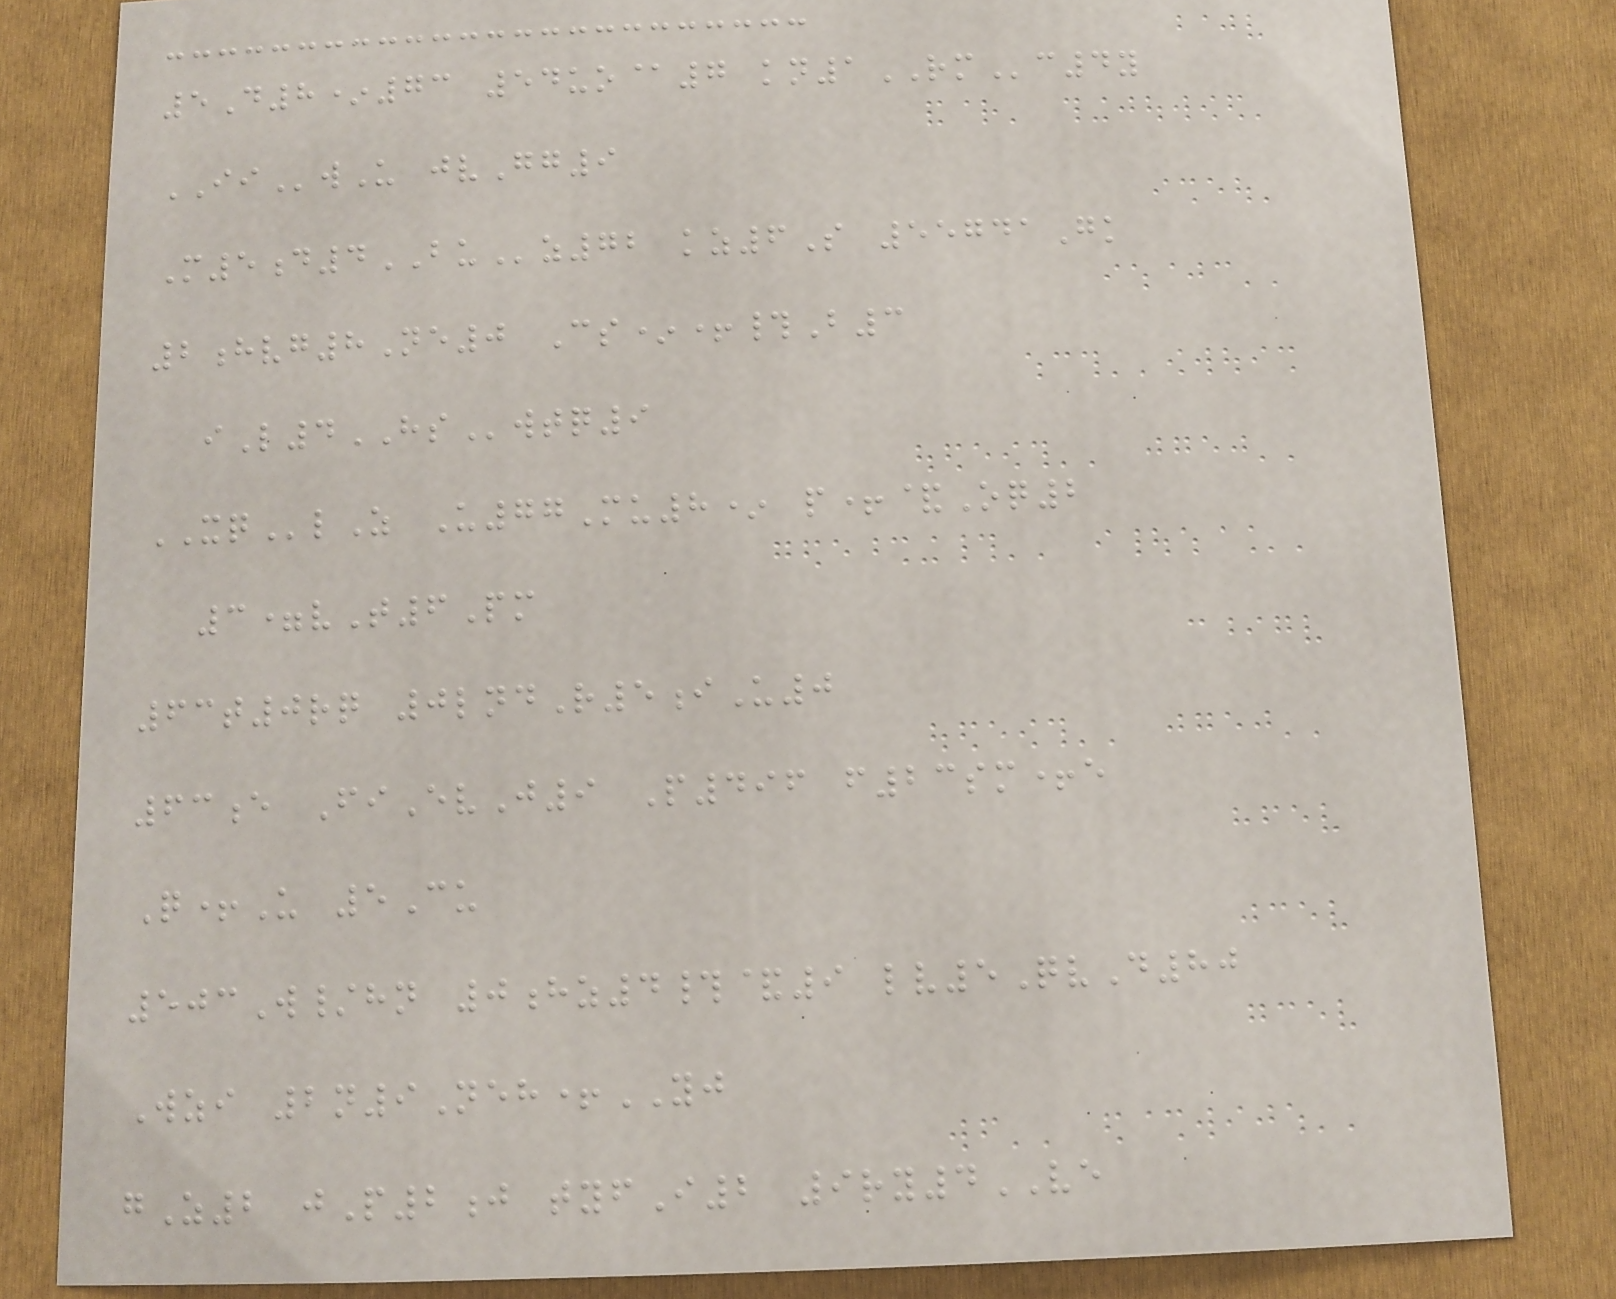5D8*73 54uo@7 kn1RMc4y
IIwU jvGg9
M5d4BUz72 kz6S 55741Gk
2hvg8Ne0 Cs*+#B3
iL4HSwtq9
XQlZ U77Mu8* p+&Oq2
3=vT6Pm
63t0rq 0lndR5iU0
63e FiEvJ9 P496 f23sm+e
Q+U 5Cu
503W/hn 0hz4#&9 lv5QvD80
Wzi 2n9Neh+YJ
gZ2 jP2j tyfI2 9ry4VE
